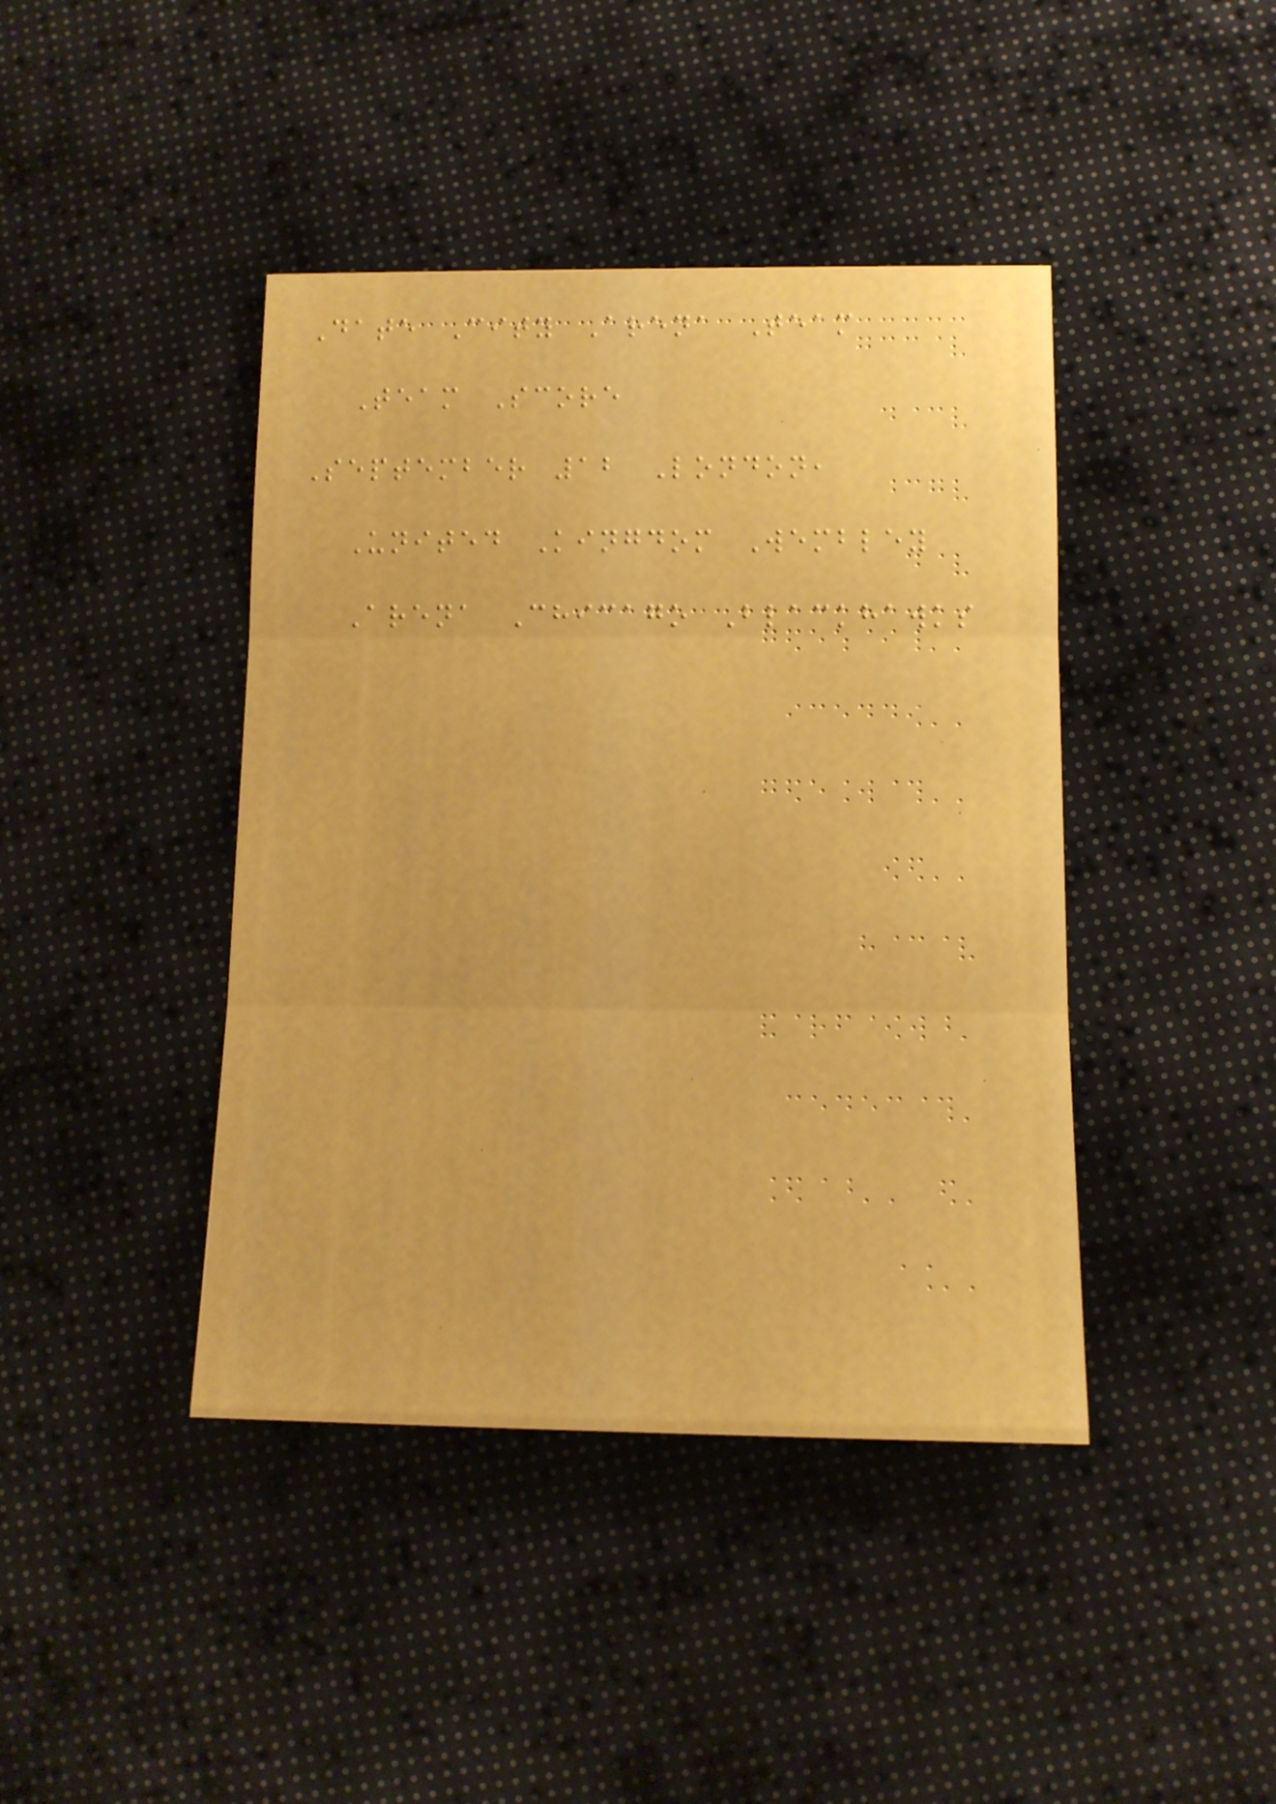Date City Arena Team
Team Score
September 12 London,
United Kingdom Wembley
Arena Chicago Blackhawks
